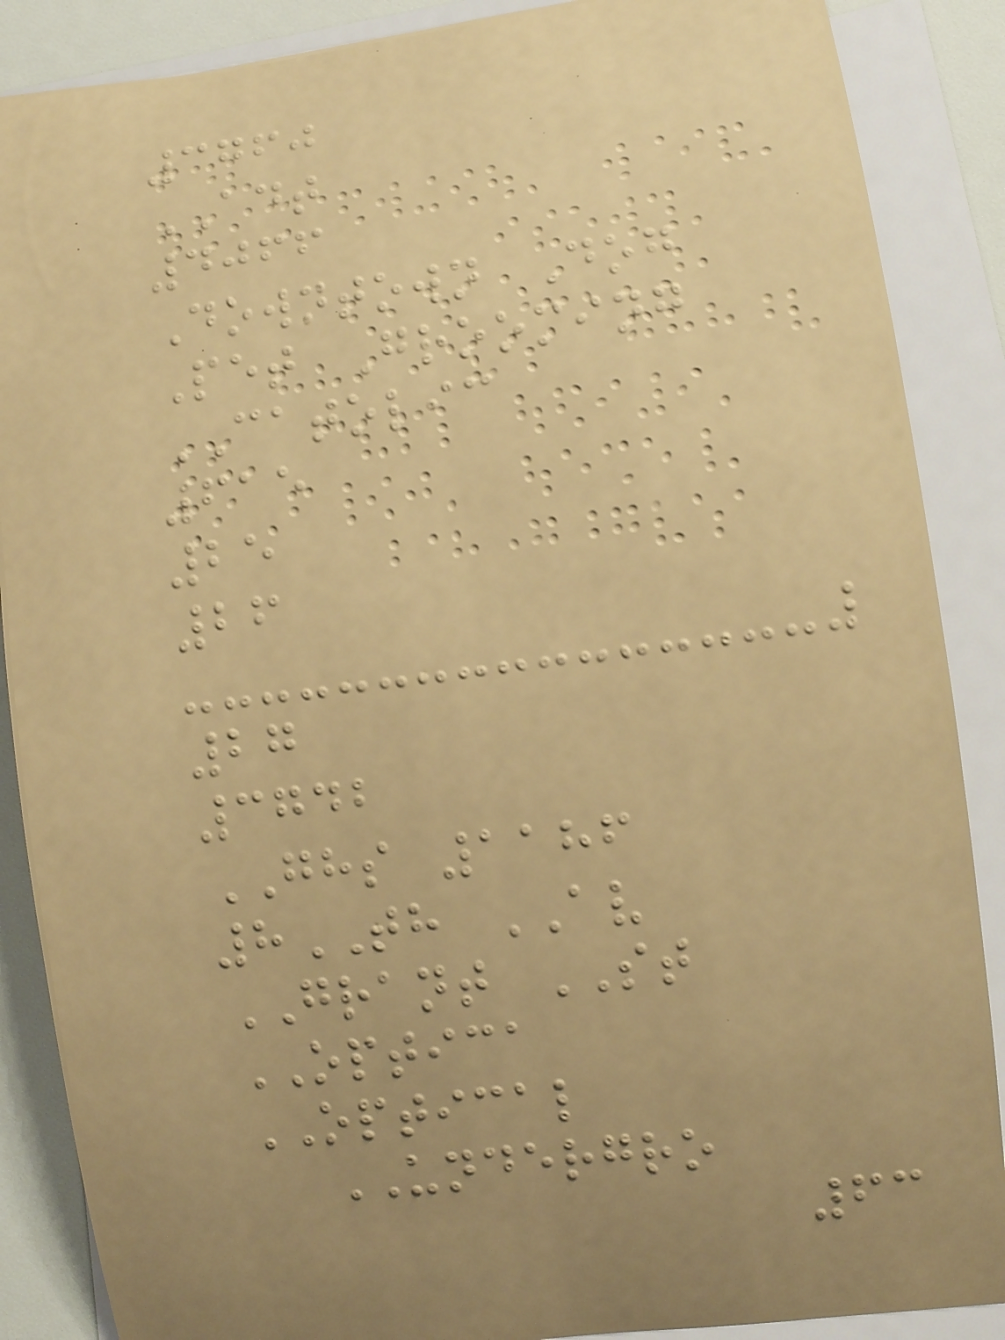3760
ADT
4066
Downtown Dog
Pet Grooming
CATOLIC
615
25
26
27
3742
GHS 1186
8TH AV
GRANT ST
OPTICA
OPTICAL
UNDERGRO
63
